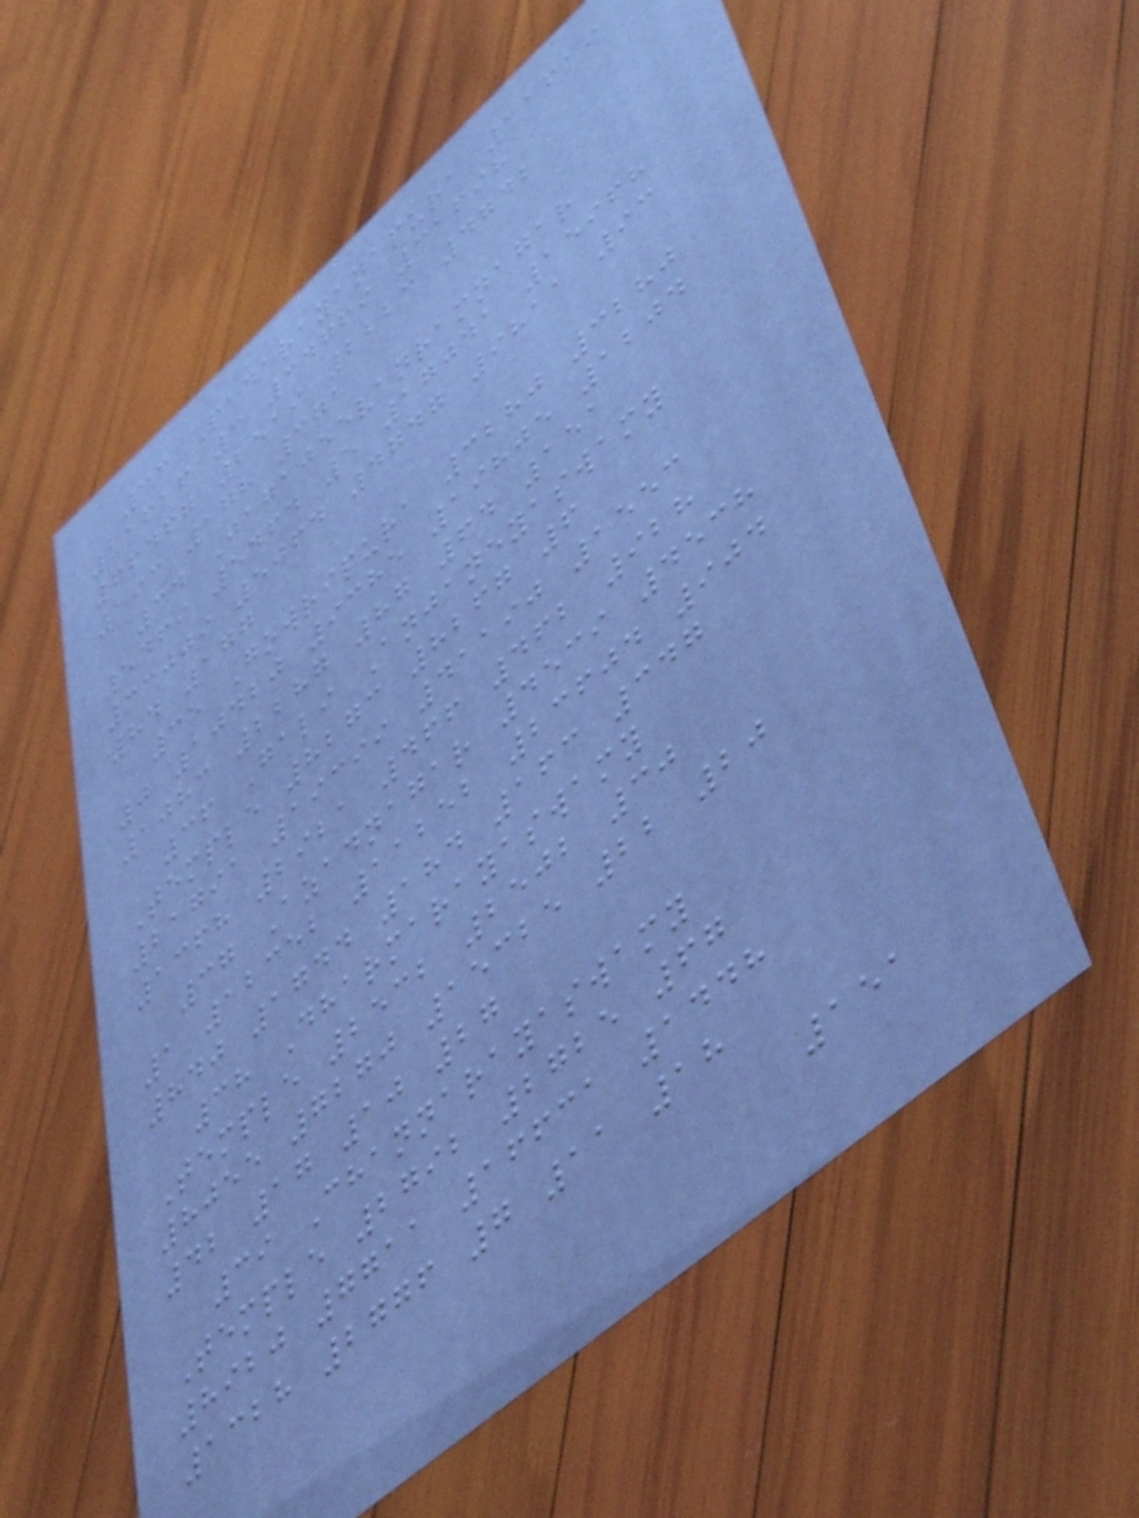33 Padarayanapura 11619
11616 3 34769 31698
66467 2519 2223 4742
193 178 371
34 Jagajeevanramnagar
5469 5464 5 17041 15968
33009 5064 4747 9811 93
84 177
35 Gowripura 3280 3280
0 10420 9385 19805 1204
1083 2287 87 64 151
36 Gali Anjaneyaswamy
Temple 8273 8267 6
21791 19399 41190 1553
1368 2921 466 462 928
37 Azadnagar 4539 4538
1 12352 11252 23604 904
840 1744 184 163 347
38 Dharmarayaswamy
Temple 2532 2502 30
8055 7270 15325 22 20
42 17 10 27
39 Channarayaswamy
Temple 2792 2725 67
8920 7711 16631 1448
1328 2776 7 11 18
151
